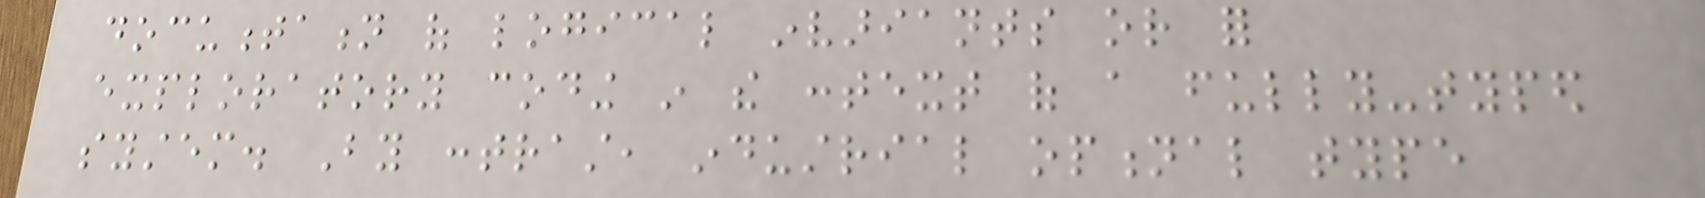documentation of logical invariants or for
exploratory coding in the context of a fully-typed
system. By contrast, industrial optional type
